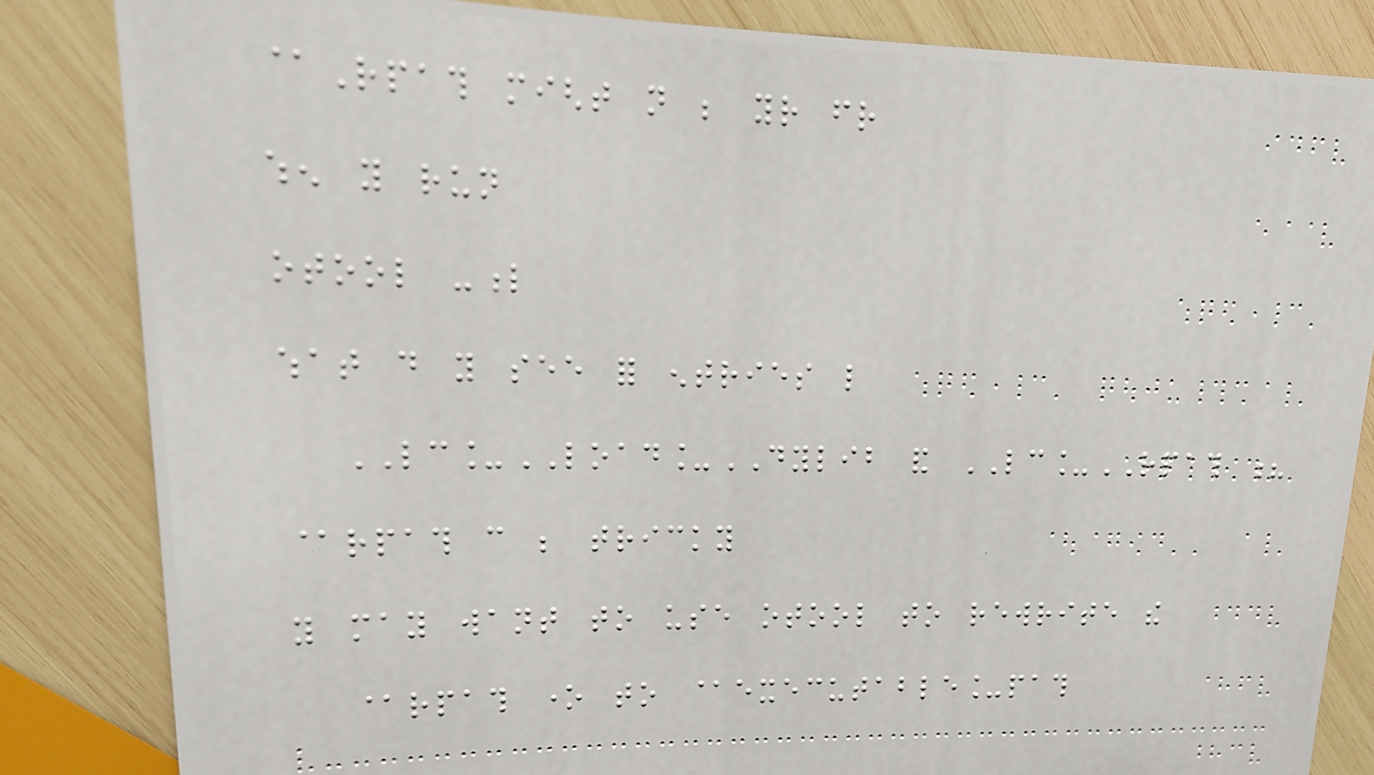@Rpath might not be your friend
when you run
otool -l
what do you see for entries like
LC_LOAD_DYLIB and LC_RPATH ?
@rpath can be tricky
you may want to use otool to rewrite the
@rpath one to @executable_path
